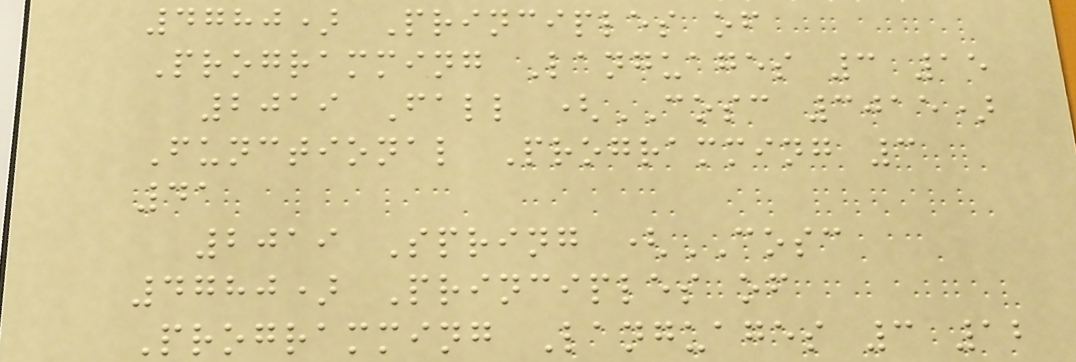4780) Principles of
Programming Languages 3 15
2019 Fall (COSC 3015)
Functional Programming 3
41
2019 Spring (COSC
4780) Principles of
Programming Languages 3 12
